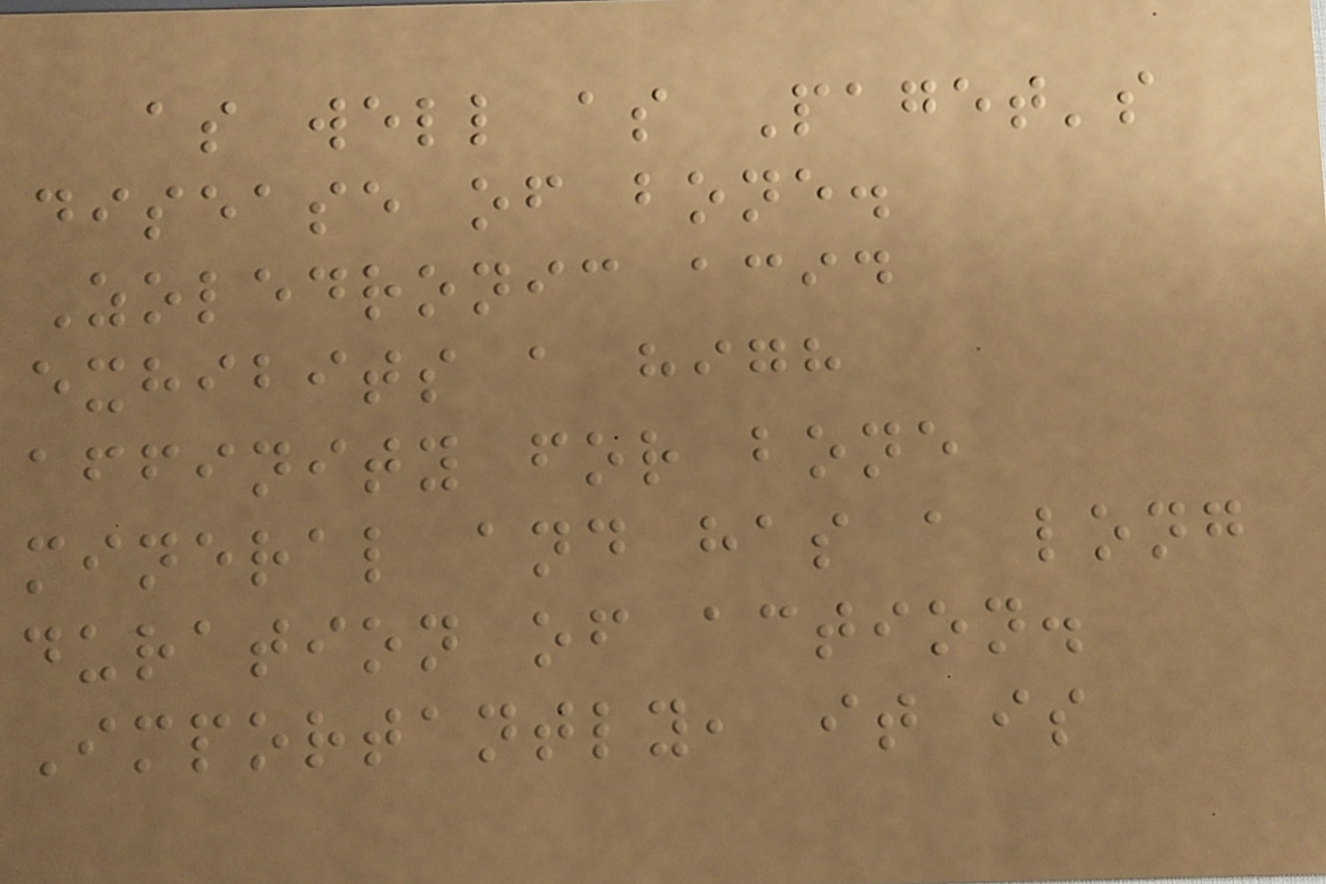as well as Paget's
disease of bone.
Zoledronic acid
exhibits a high
affinity for bone
mineral and has a long
duration of action.
Importantly, it is
